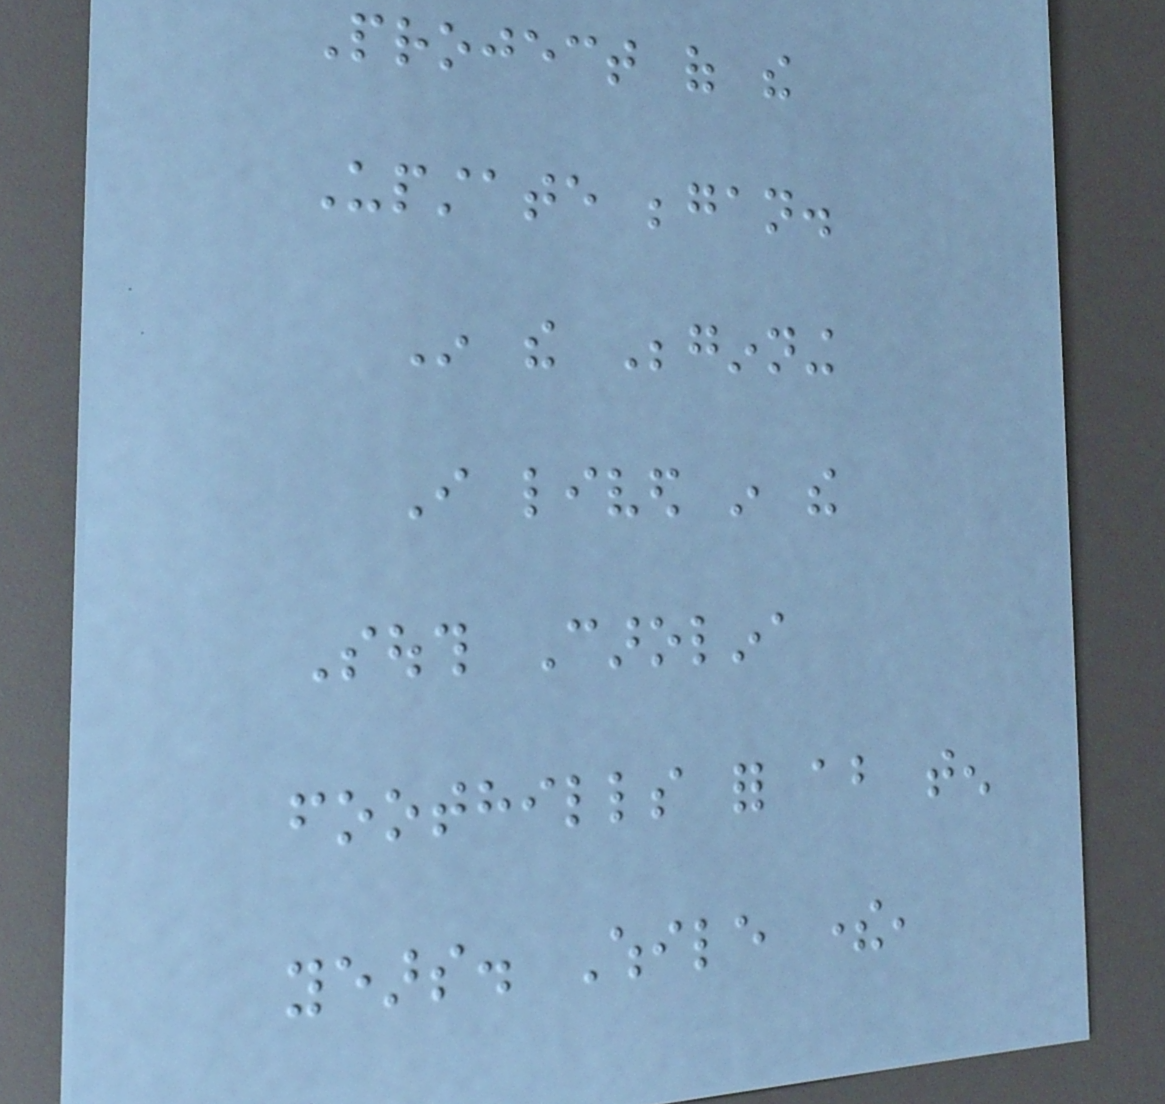Project of the
Upstate began.
In the Beginning
I lived in the
South Carolina
foothills for about ten
years. While there,
